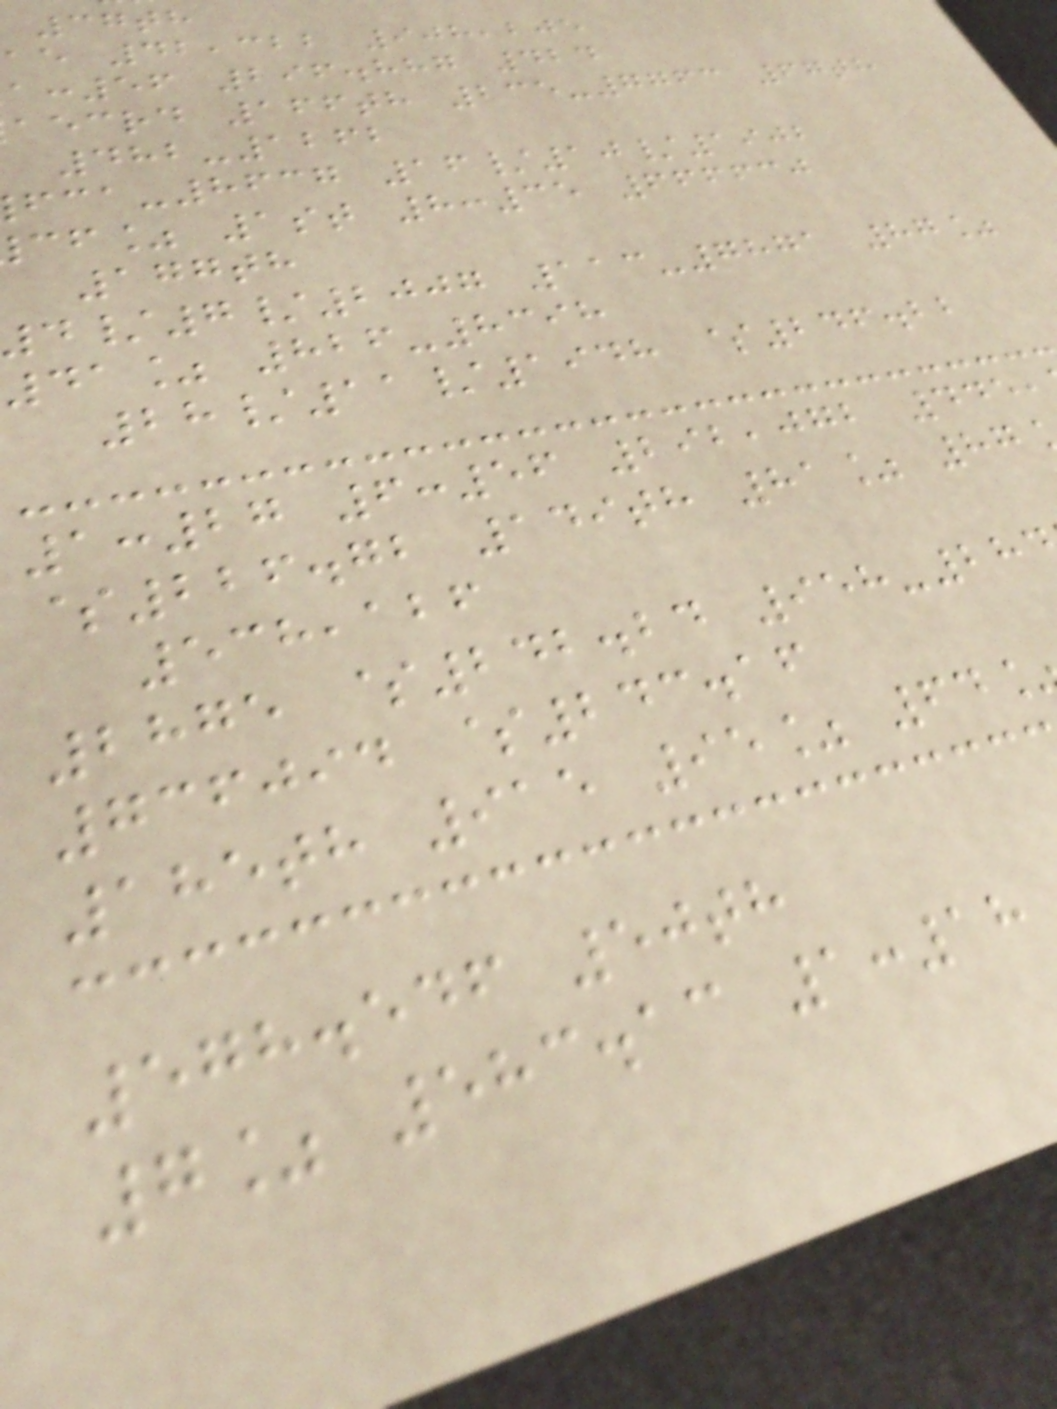37th
ae 42,322 908,205
:56 296.887 424
aecrd 166th 235-7763 67th
482-1262
-8637 16/10/1902
cf% 1st 8:35 666630
177th
/7/2007 113-7871 87%
41% 826-8398
28/11/1948 $246.22
1:27 6:56 292,072 445,
$226.72 149th 81% 87
538,126
2875 $242.24 958-28
736094 $243.16
185th 915 95% 64
578.546 50th
7% 583.13 1:18
